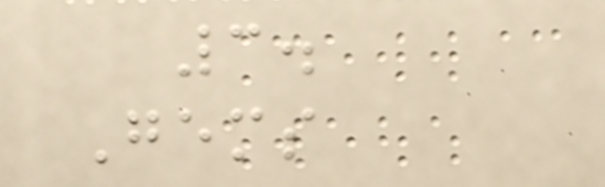3.
Gems
